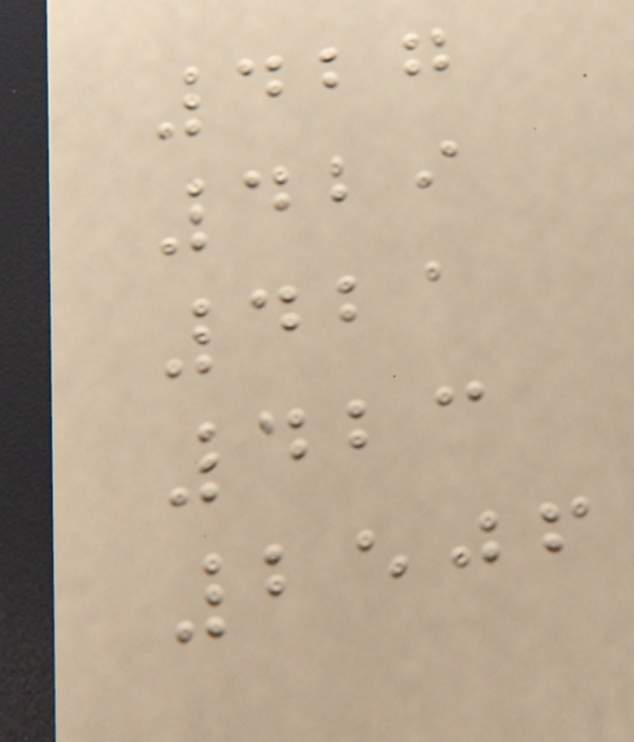427
429
421
423
2506
